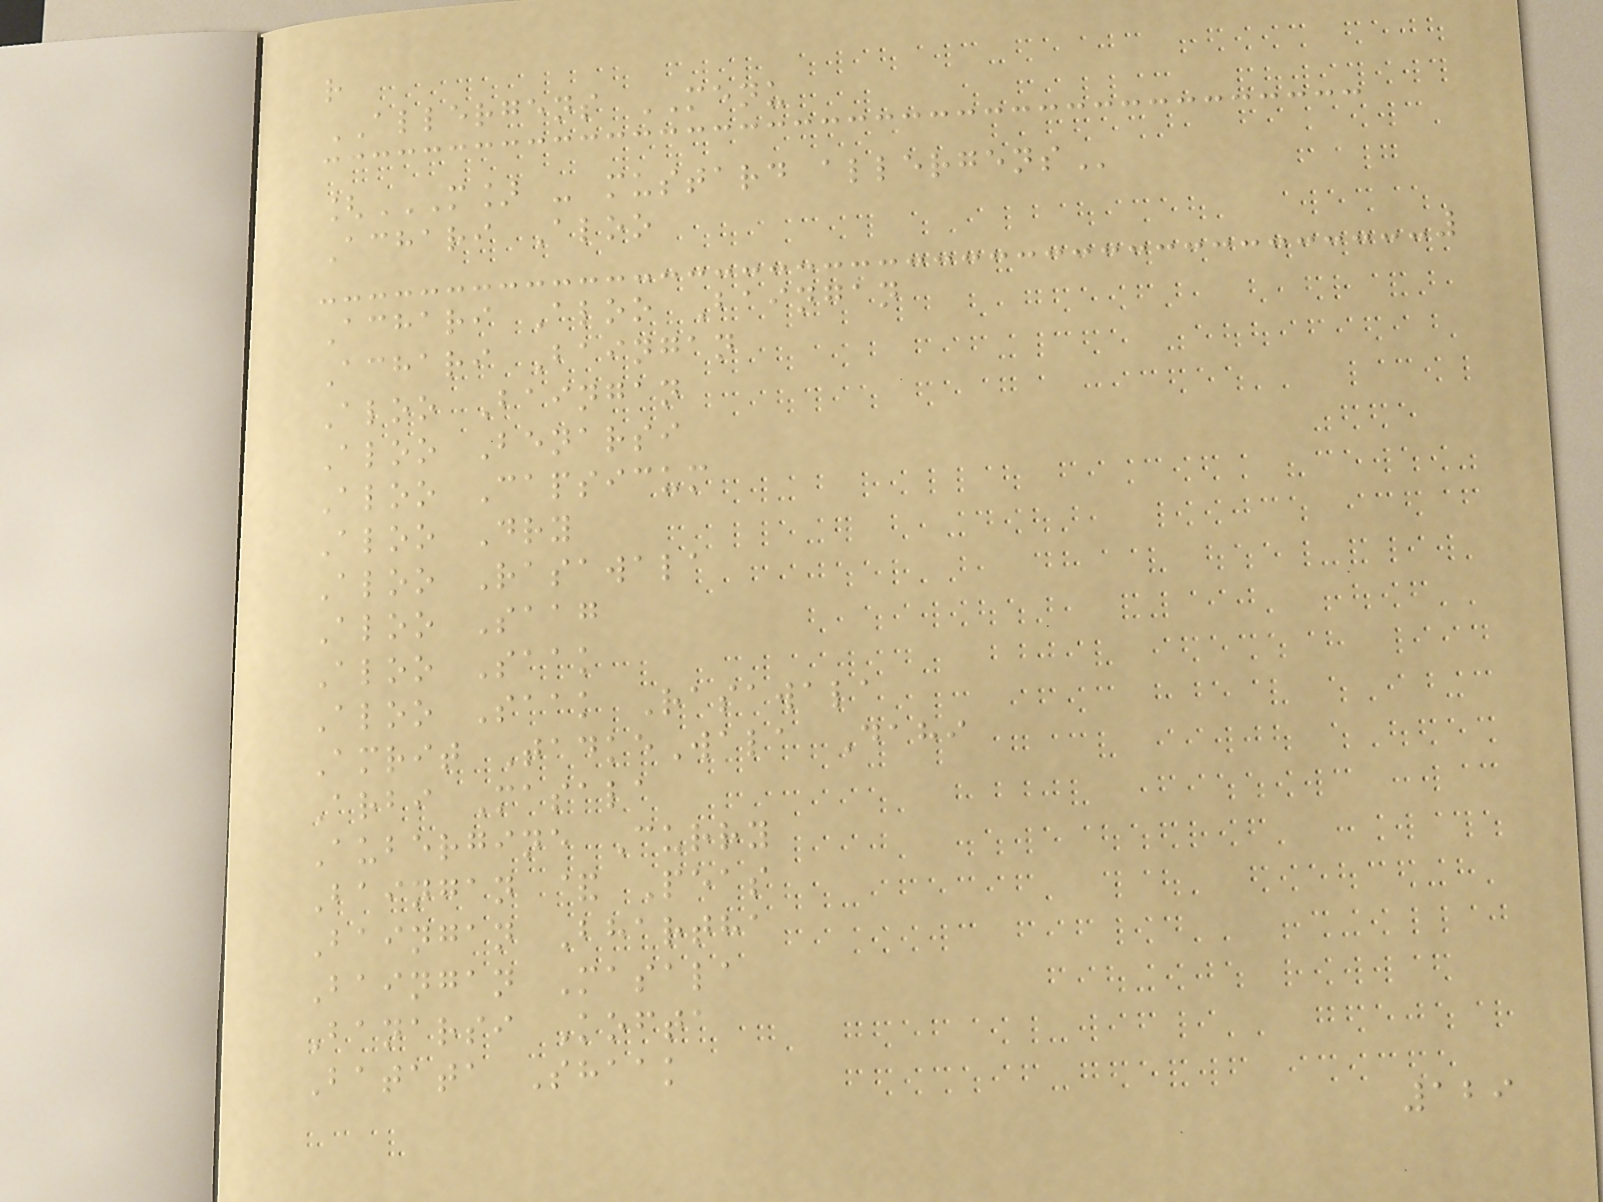r
ALLERGENS MENU
[M] - MUSTARD ALLERGENS
Achari Aloo
Achari Aloo Baingan
Achari Baingan
Aloo Baingan
Aloo Benarsi
Aloo Capsicum
Aloo Dry
Aloo Rasawala
Aloo Saag
Aloo Saak
Aloo Saak Rasawala
Amrit TadkeWala Dahi
Arbi Masala
Aubergine Curry
Baingan & Peas
Baingan Bhartha
Baingan Masala
Banarsi Kofta
Batata Shaak
129
